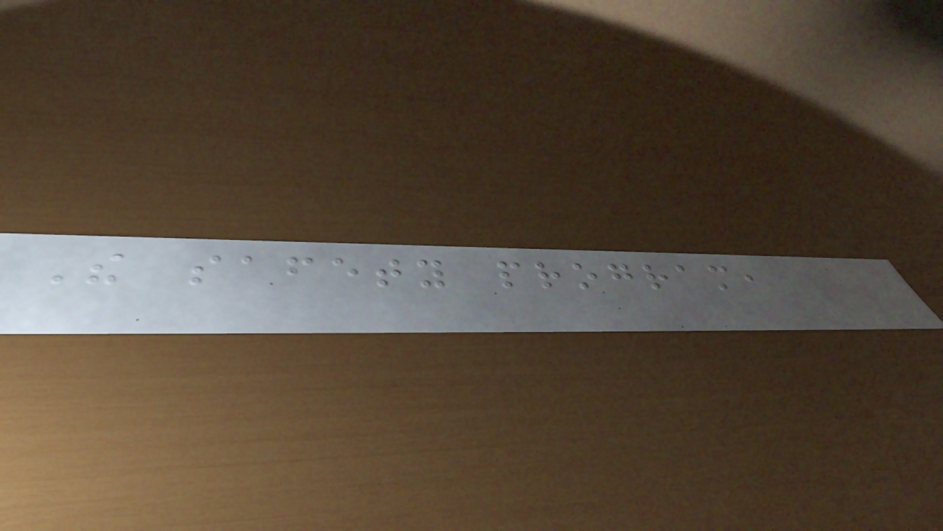The safety program,
